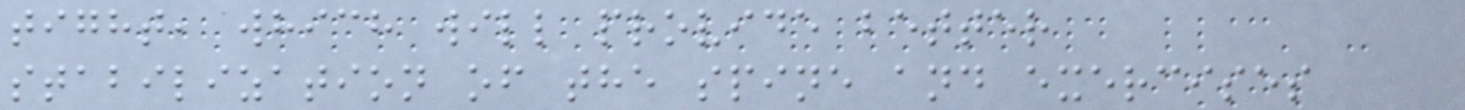tight, which will provide better
stabilization of the spine and exercises
